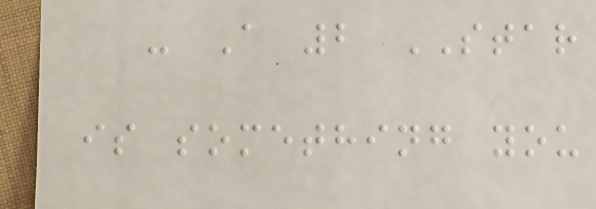- A 2 STAR
is something you
